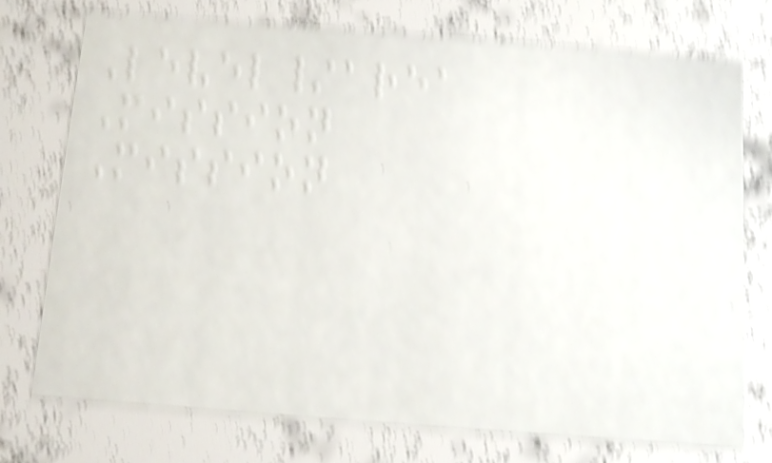Level/area
Mission
Mission
